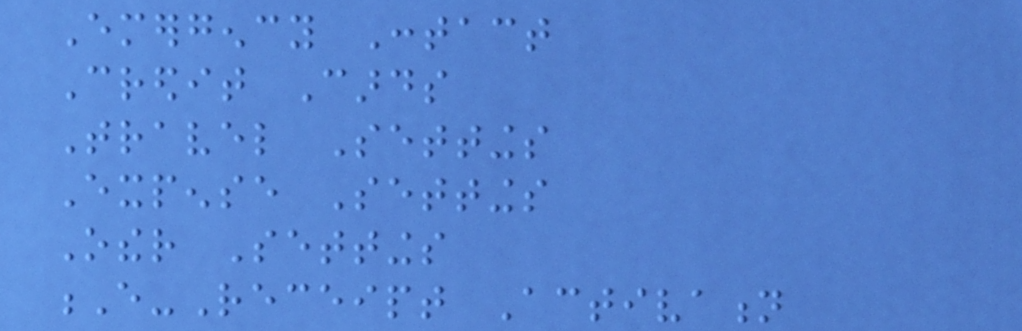Emergency Contact
Credit Cards
Travel Settings
Expense Settings
Other Settings
E-Receipt Activation
